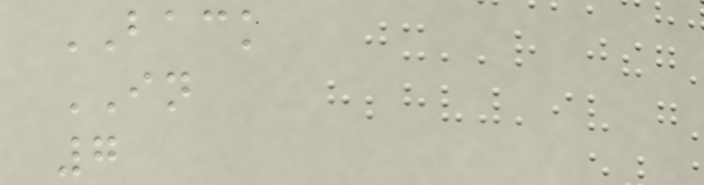BACK
IN
7
